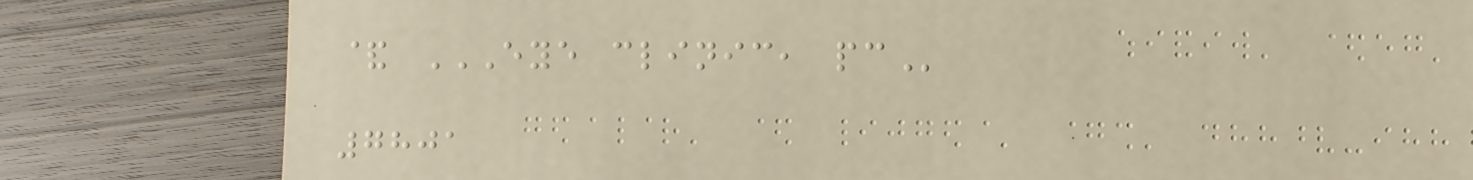& EYE CLINIC, PC
7801
